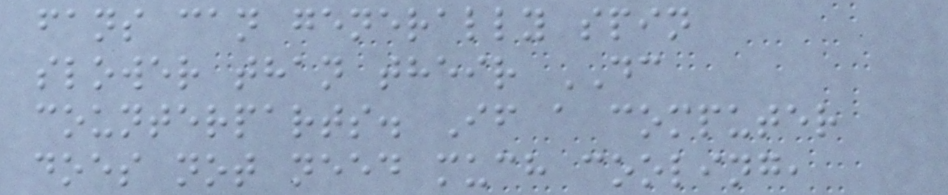fans can generally spin
slower than their DC
counterparts. If a computer
does not need much cooling,
